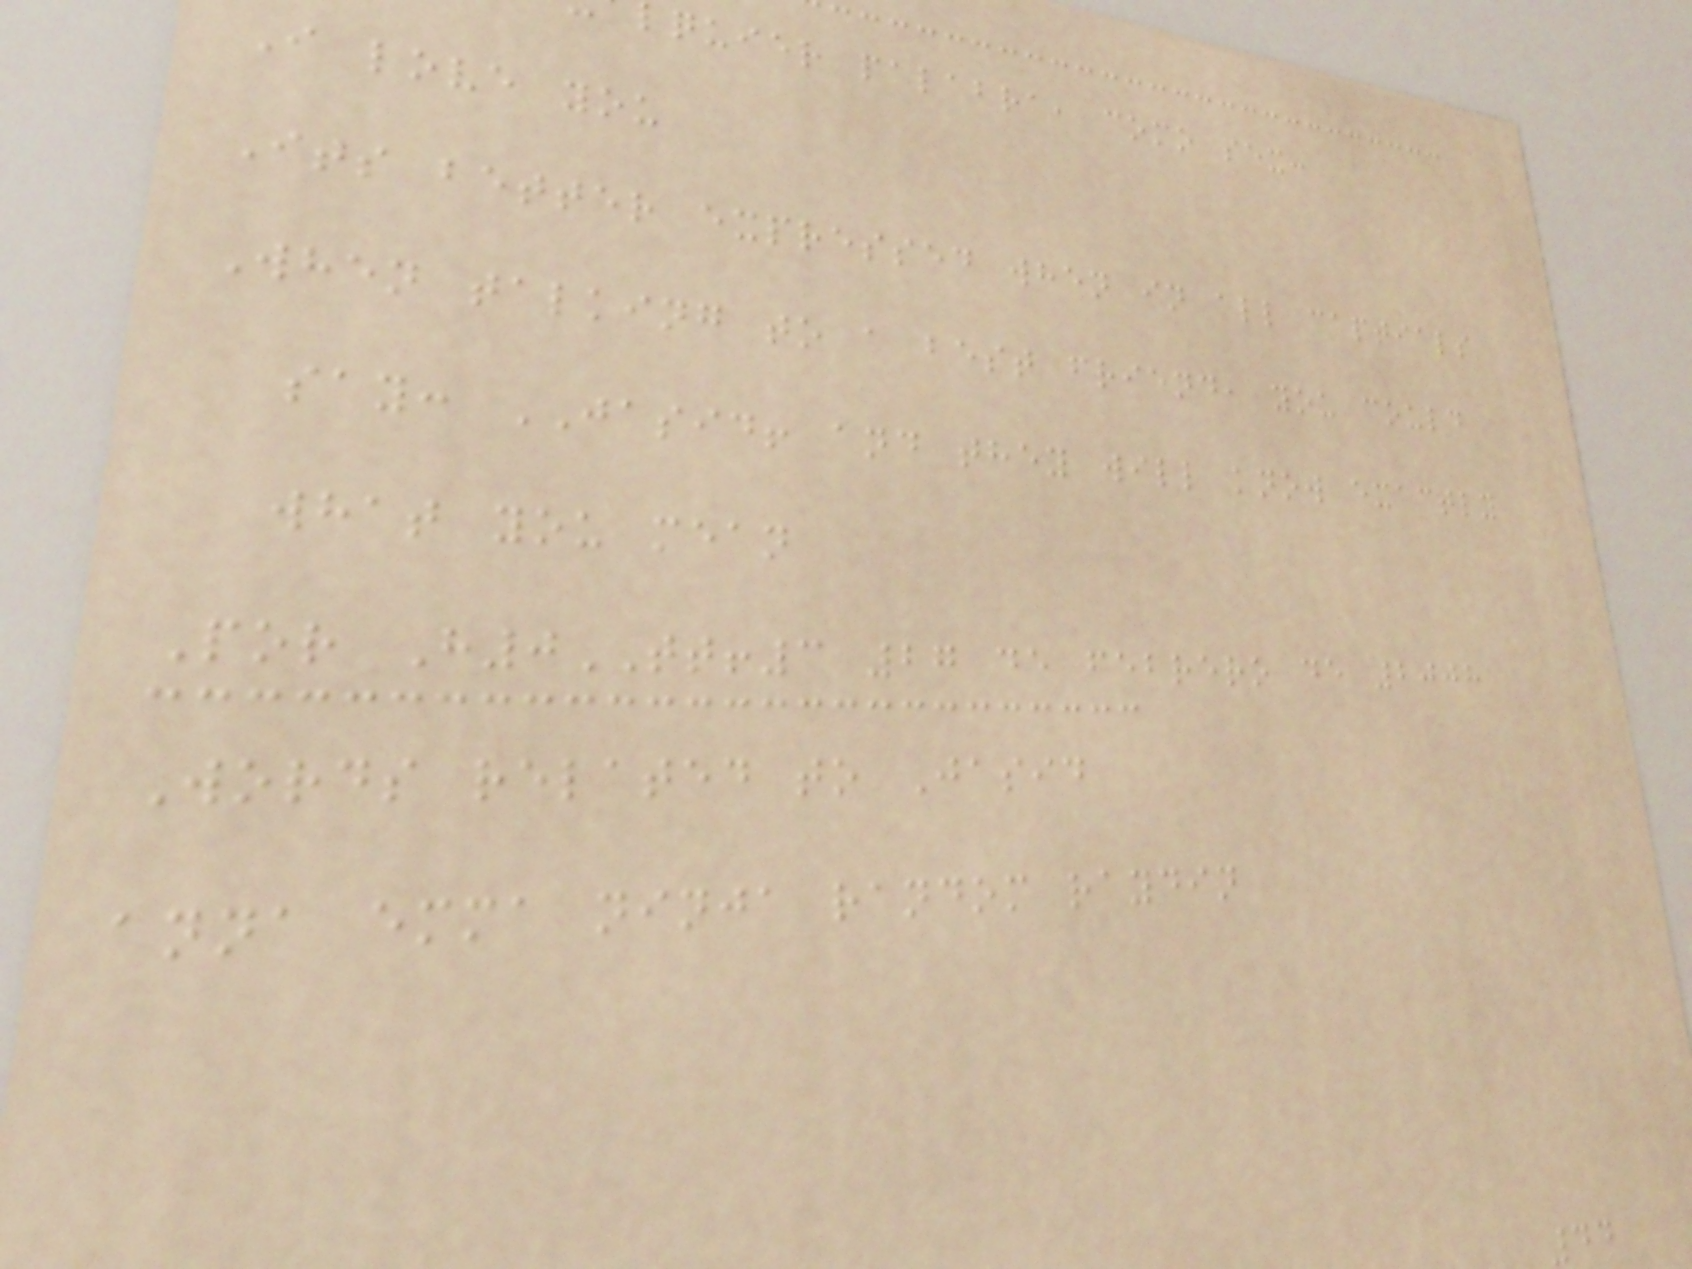lquier palabra, como sex:
I love you
Its better expressed when in all captials
When talking to a best friend, you could
say: JASID! and they will know exactly
what you mean
Por H0TT!3 27 de febrero de 2008
Words related to Jasid
anna emma ninja random raydin
44
